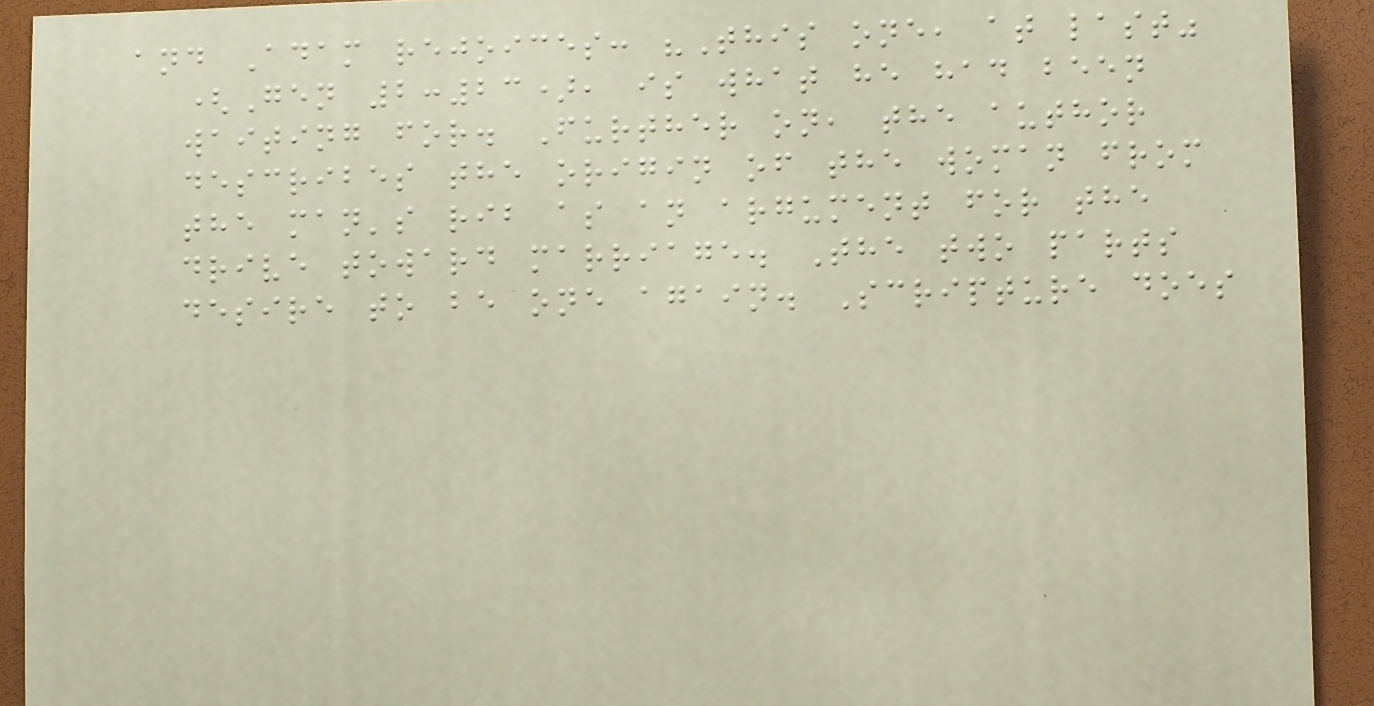and Adam rejoices: "This one, at last"
(Gen 2:23), is what he had been
waiting for. Further on, the author
describes the origin of the woman from
the man's rib as an argument for the
drive toward marriage. The two parts
desire to be one again. Scripture does
